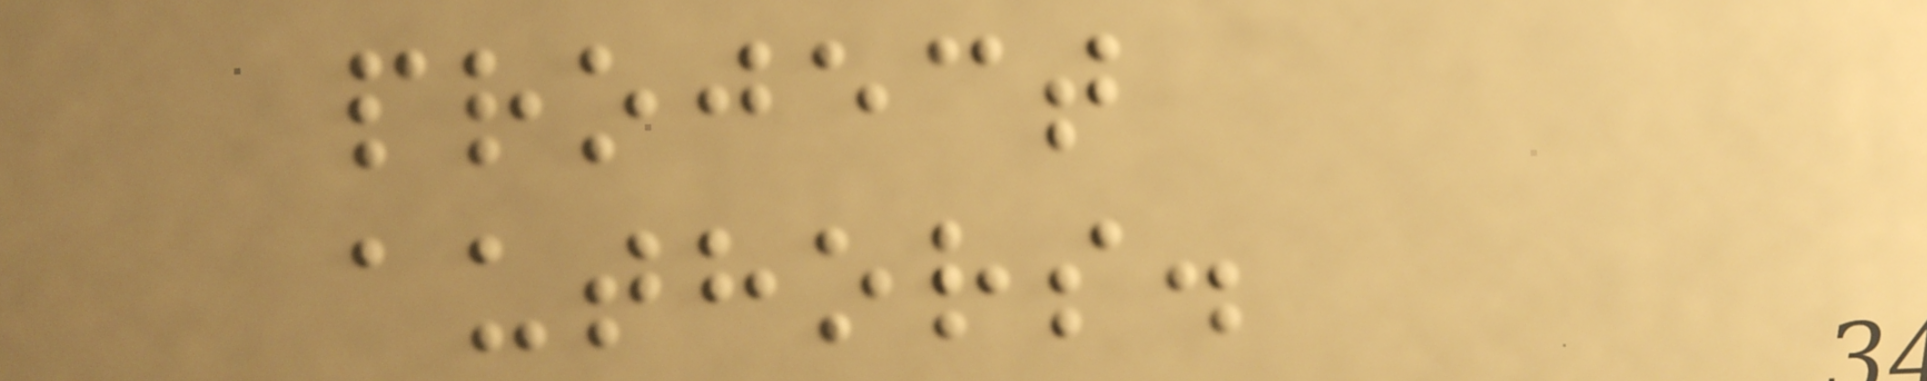project
authors.
